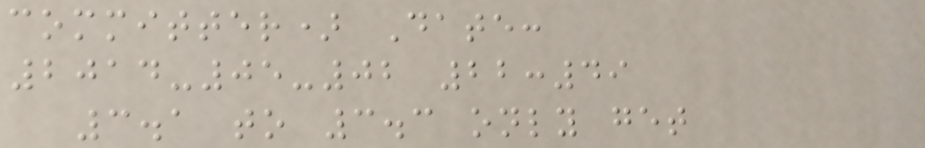committer) Date:
2014-05-02 22:49
3.1 to 3.3 only get
